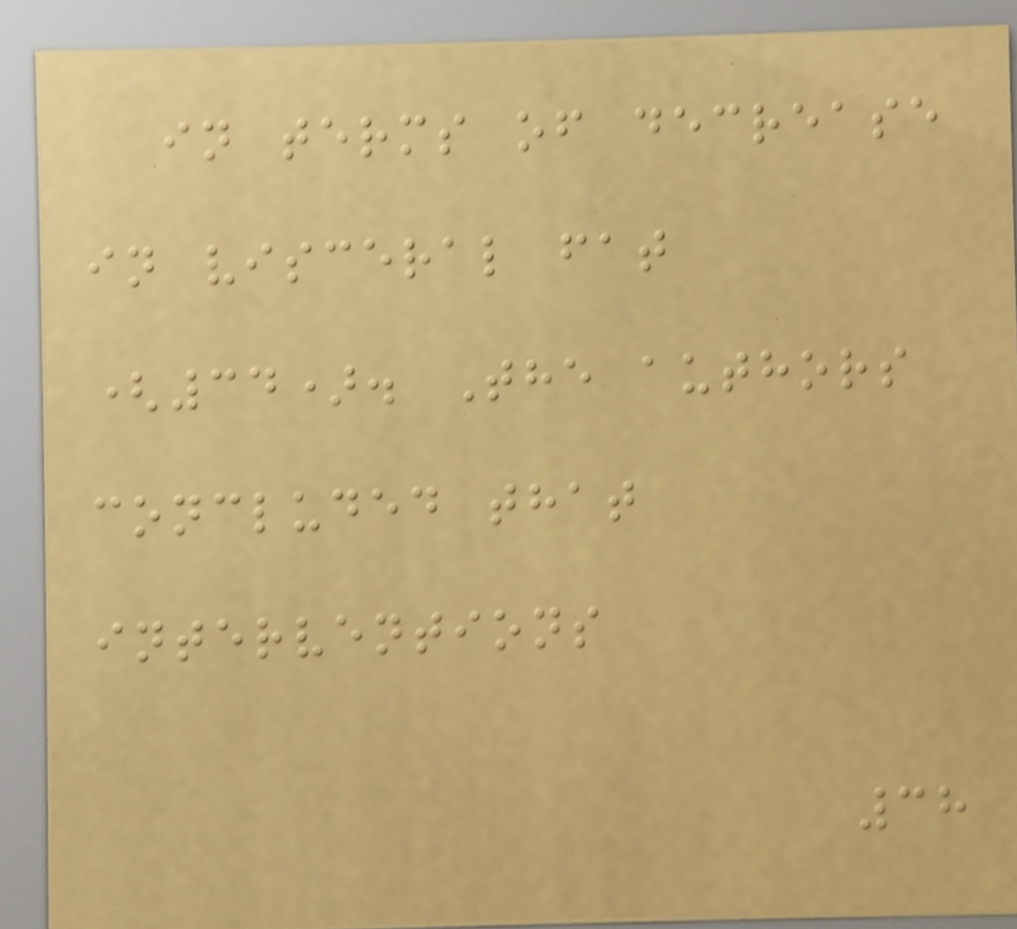in terms of decrease
in visceral fat
(34). The authors
concluded that
interventions
38
